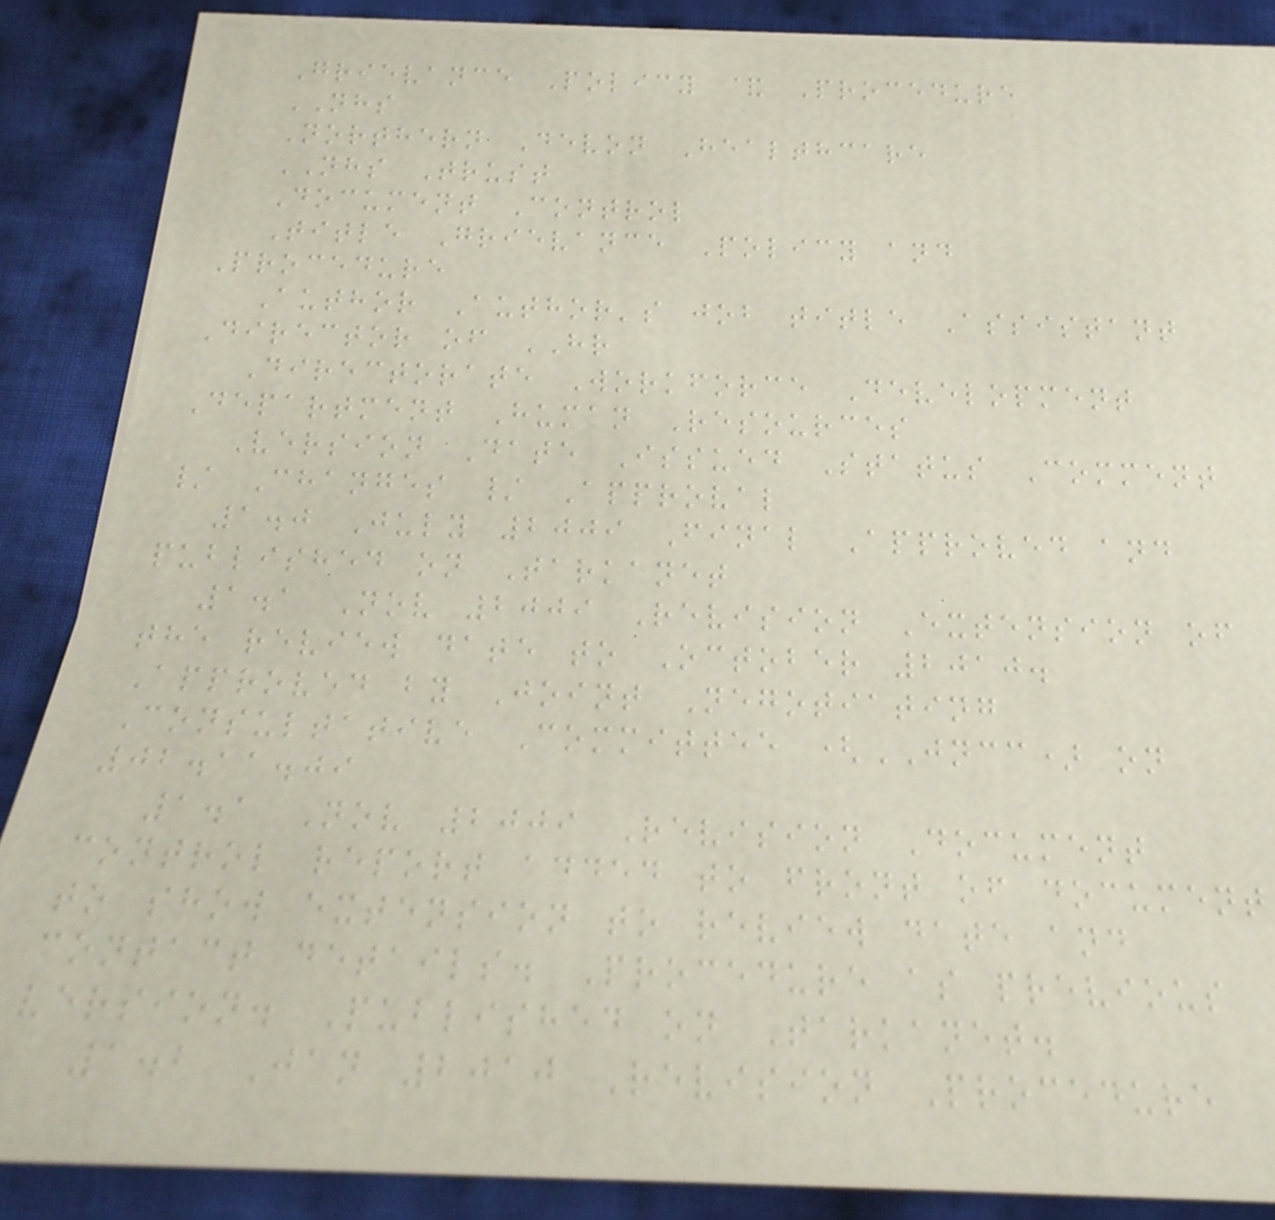Grievance Policy & Procedure
NHS
Northern Devon Healthcare
NHS Trust
Document Control
Title Grievance Policy and
Procedure
Author Author's job title Assistant
Director of HR
Directorate Workforce Development
Department Human Resources
Version Date Issued Status Comment
/ Changes / Approval
1.0 July 2009 Final Approved and
published on Tarkanet
1.1 Nov 2009 Revision Extension of
the review date to October 2010.
Approved by Joint Negotiating
Consultative Committee (JNCC) on
02.11.09
1.1 Nov 2009 Revision Document
control report added to front of document
to show extension to review date and
contact details. Procedure as previous
version. Published on Tarkanet.
1.2 Jan 2010 Revision Procedure
